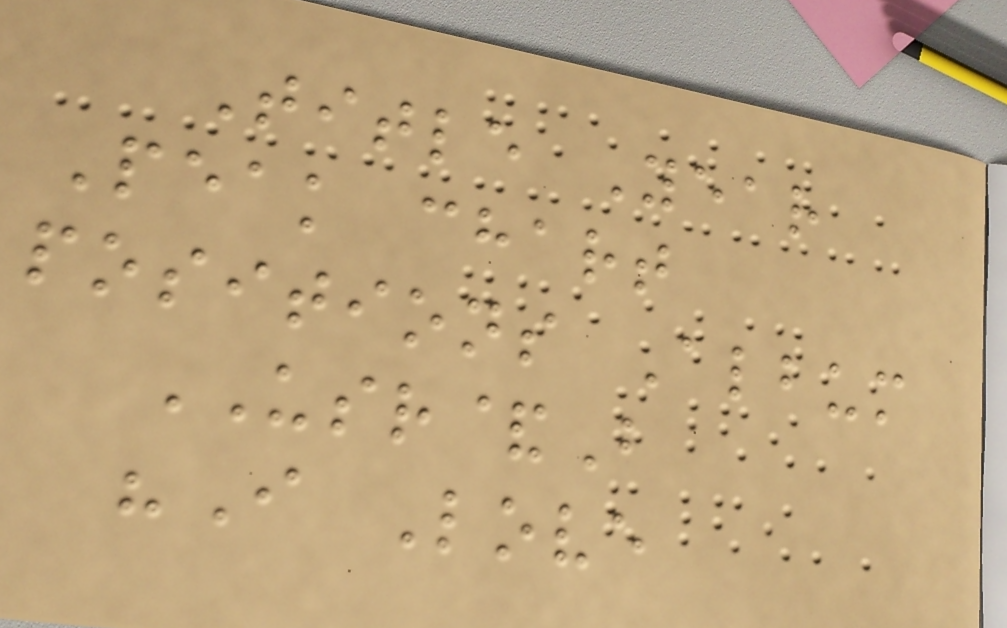Title Year
Peak chart
positions Album
USR&B
"I Love
